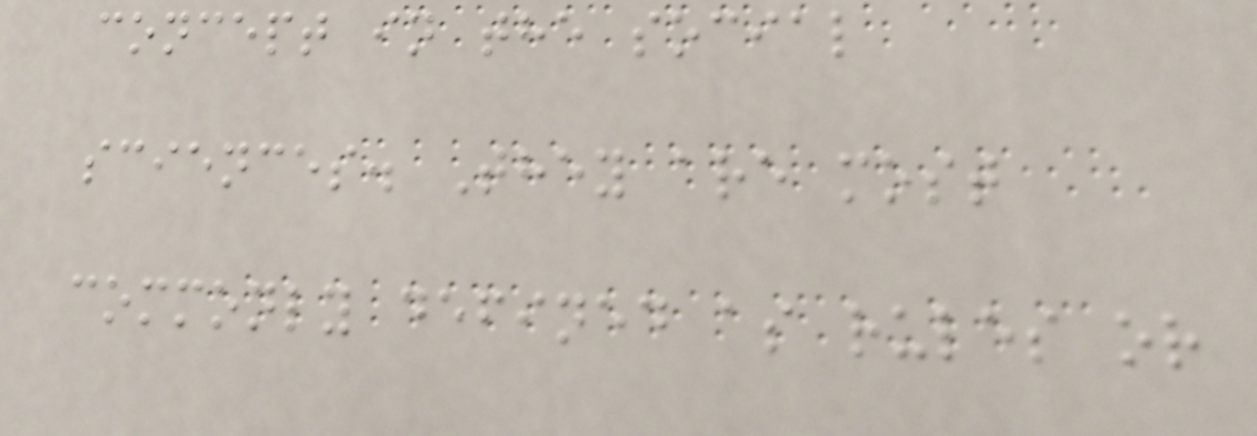concept in the social
sciences. They are most
commonly defined as rules or
